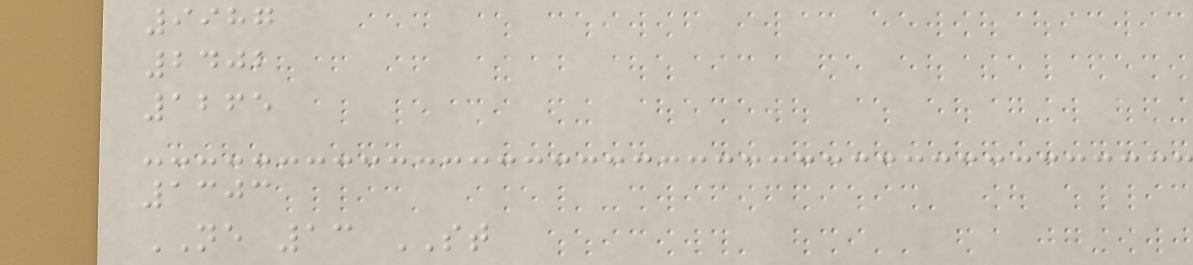9987
2402
1265
1303
NE 13 ST
